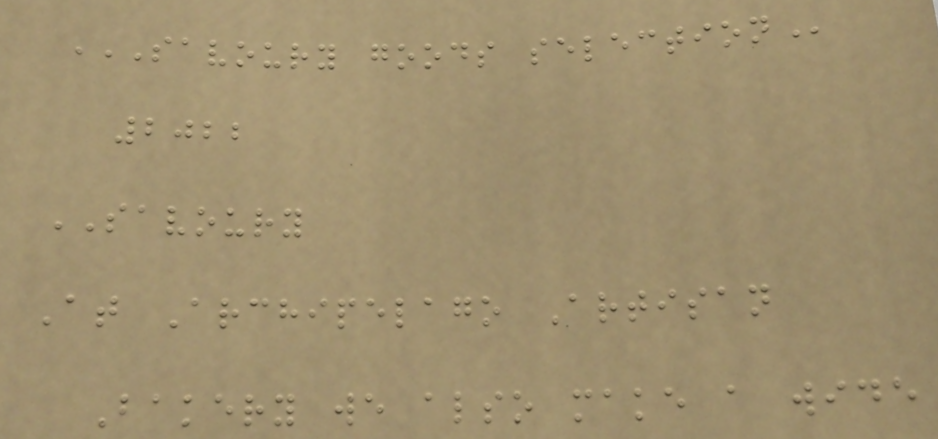SAVOURY GOODS SELECTION
2022
SAVOURY
At Archipelago Artisan
Bakery we also make a wide
